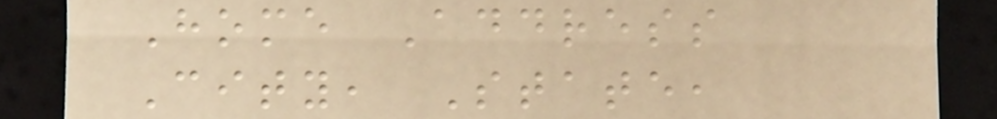Home Address
City, State,
